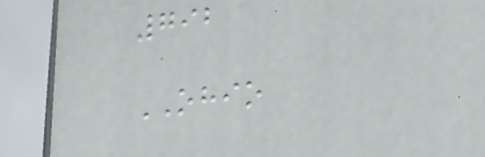792
OHIO
